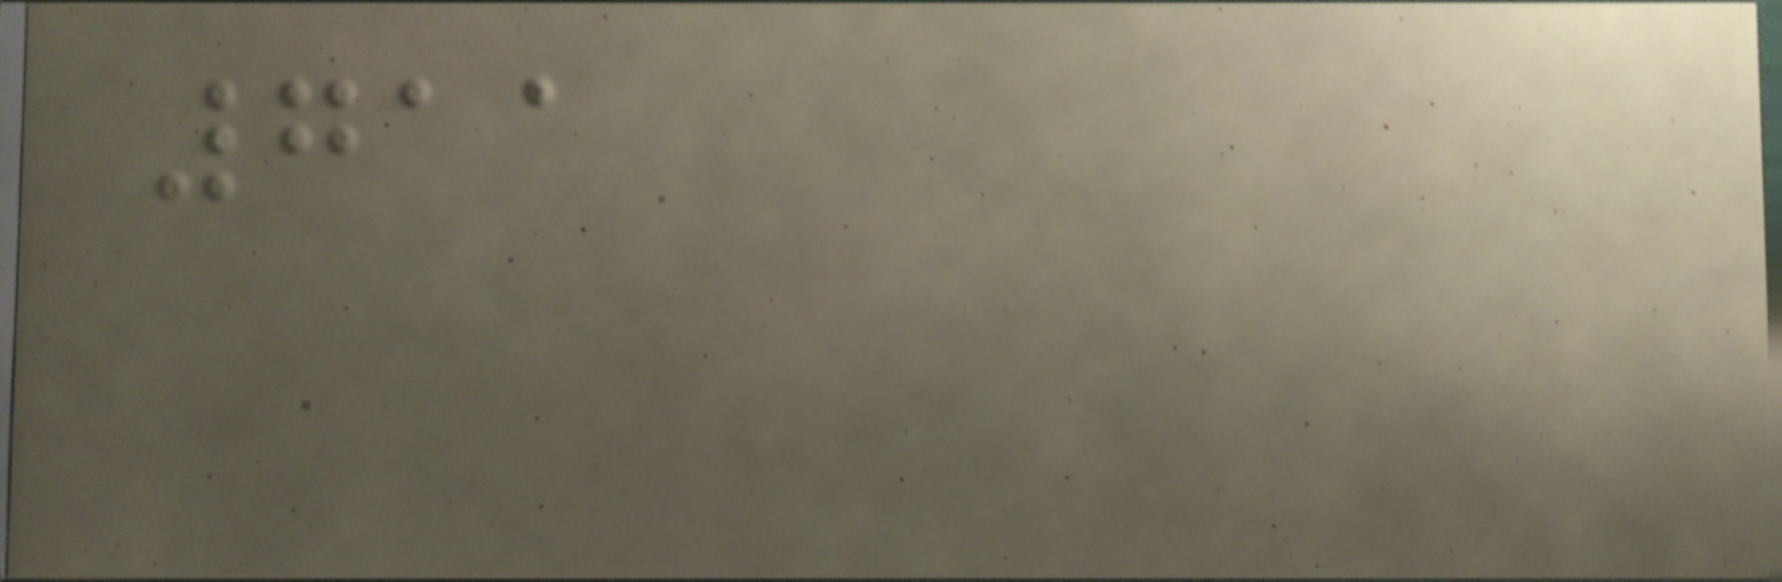711
